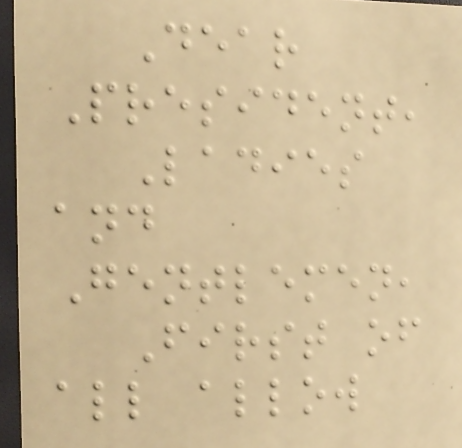Dear
President,
Ladies
and
Gentlemen,
First of
all allow
